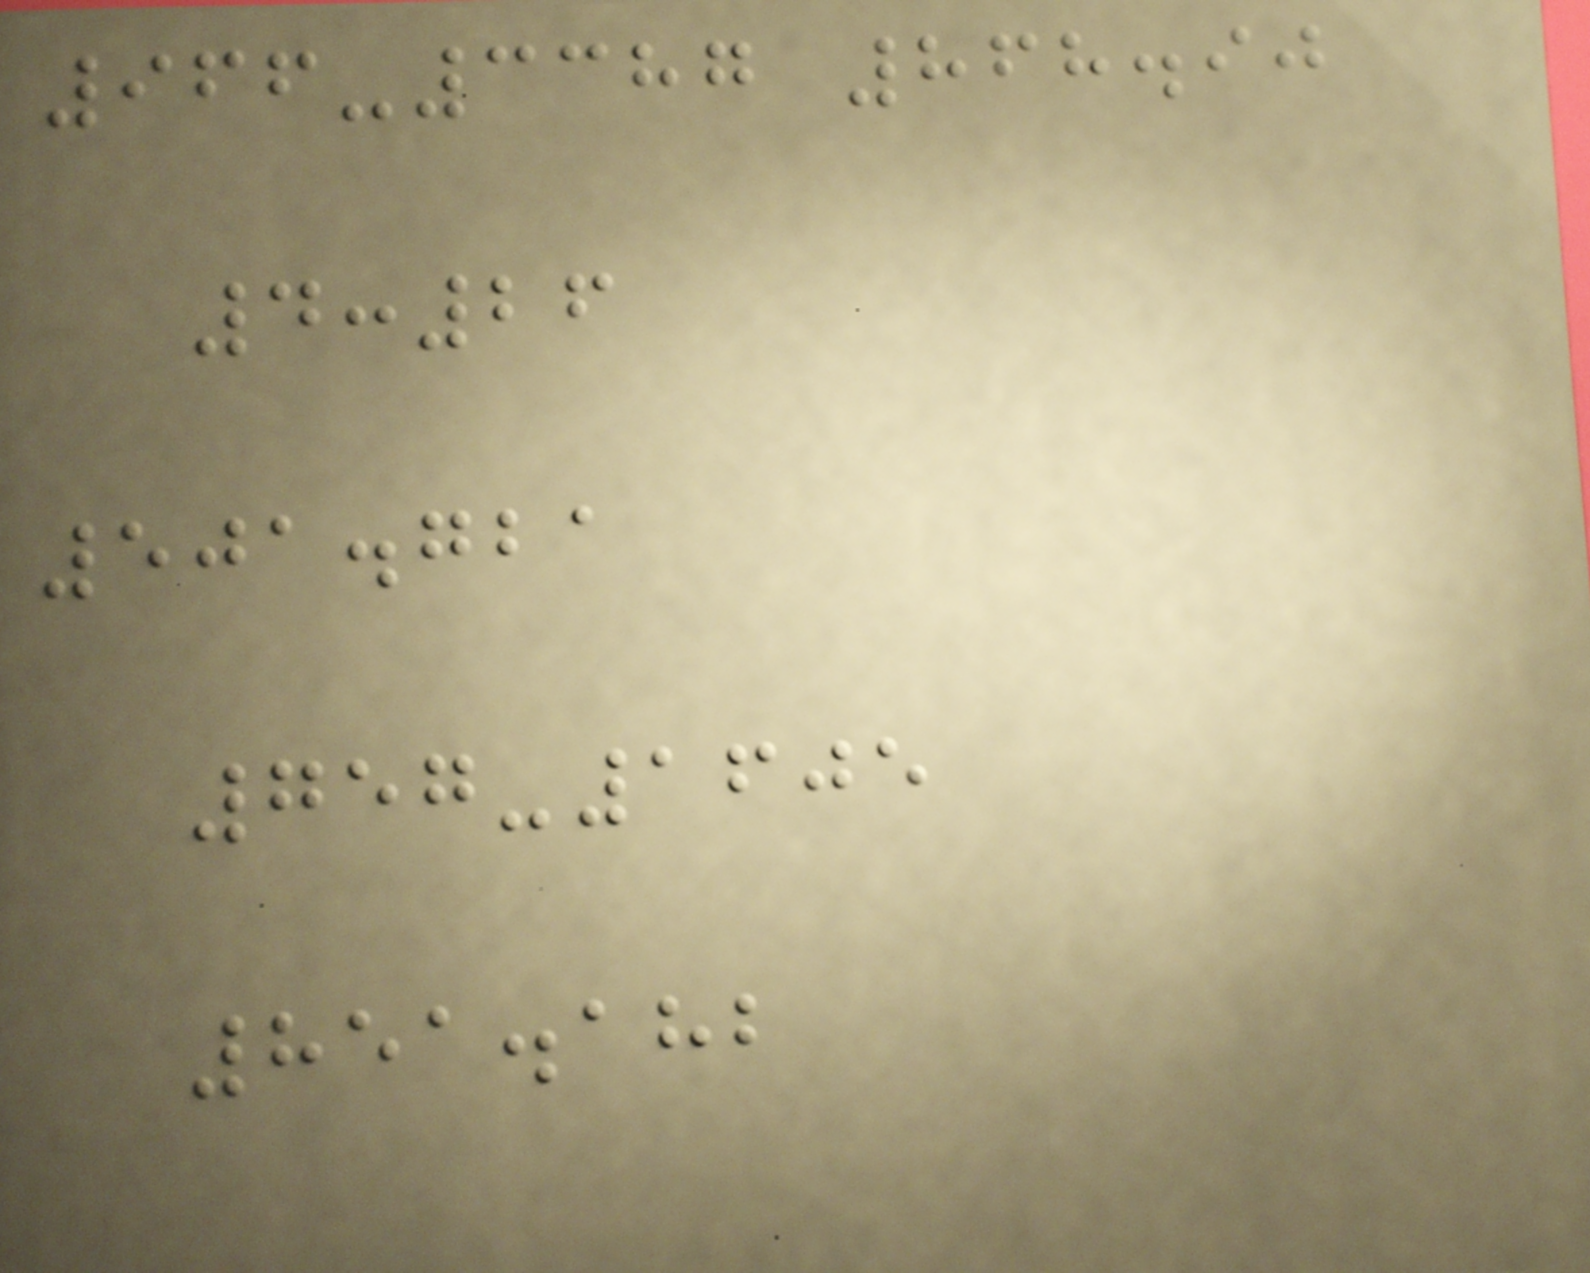966-3387 868.90
4:26
501.721
757-1605
851.182
